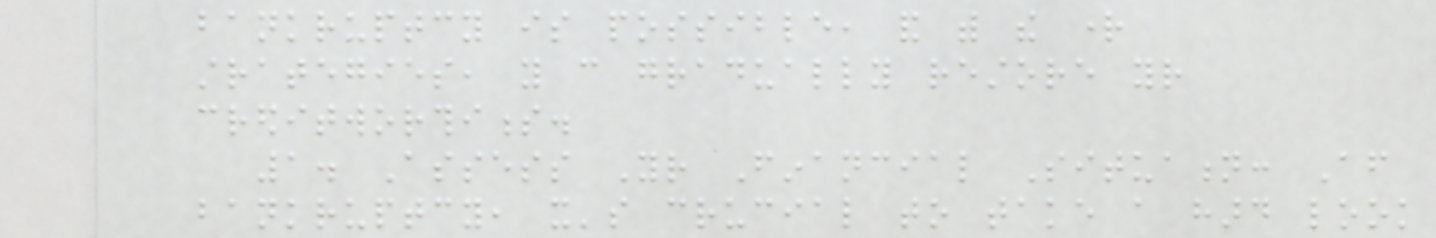bankruptcy is possible, and with the right
strategies, you can gradually restore your
creditworthiness.
1. Assess Your Financial Situation: After
bankruptcy, it's crucial to take a hard look
